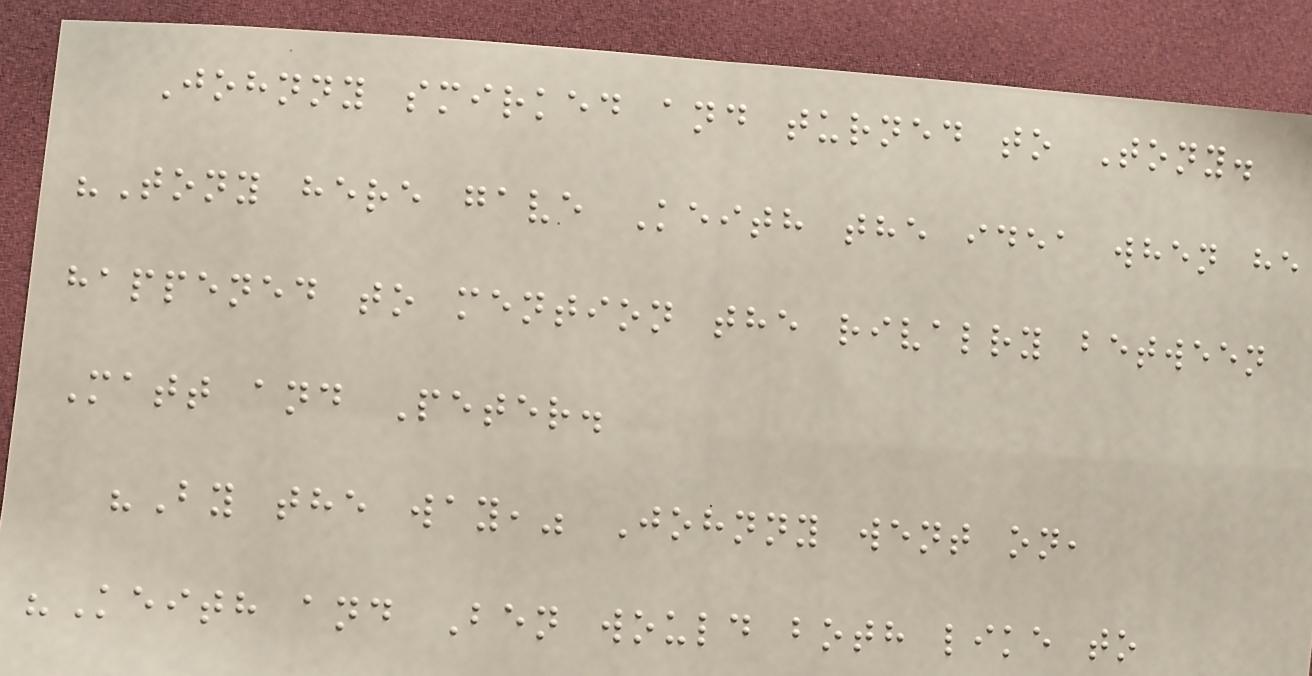Johnny smirked and turned to Tony.
"Tony here gave Keith the idea when he
happened to mention the rivalry between
Matt and Peter.
"By the way," Johnny went on,
"Keith and Ben would both like to
